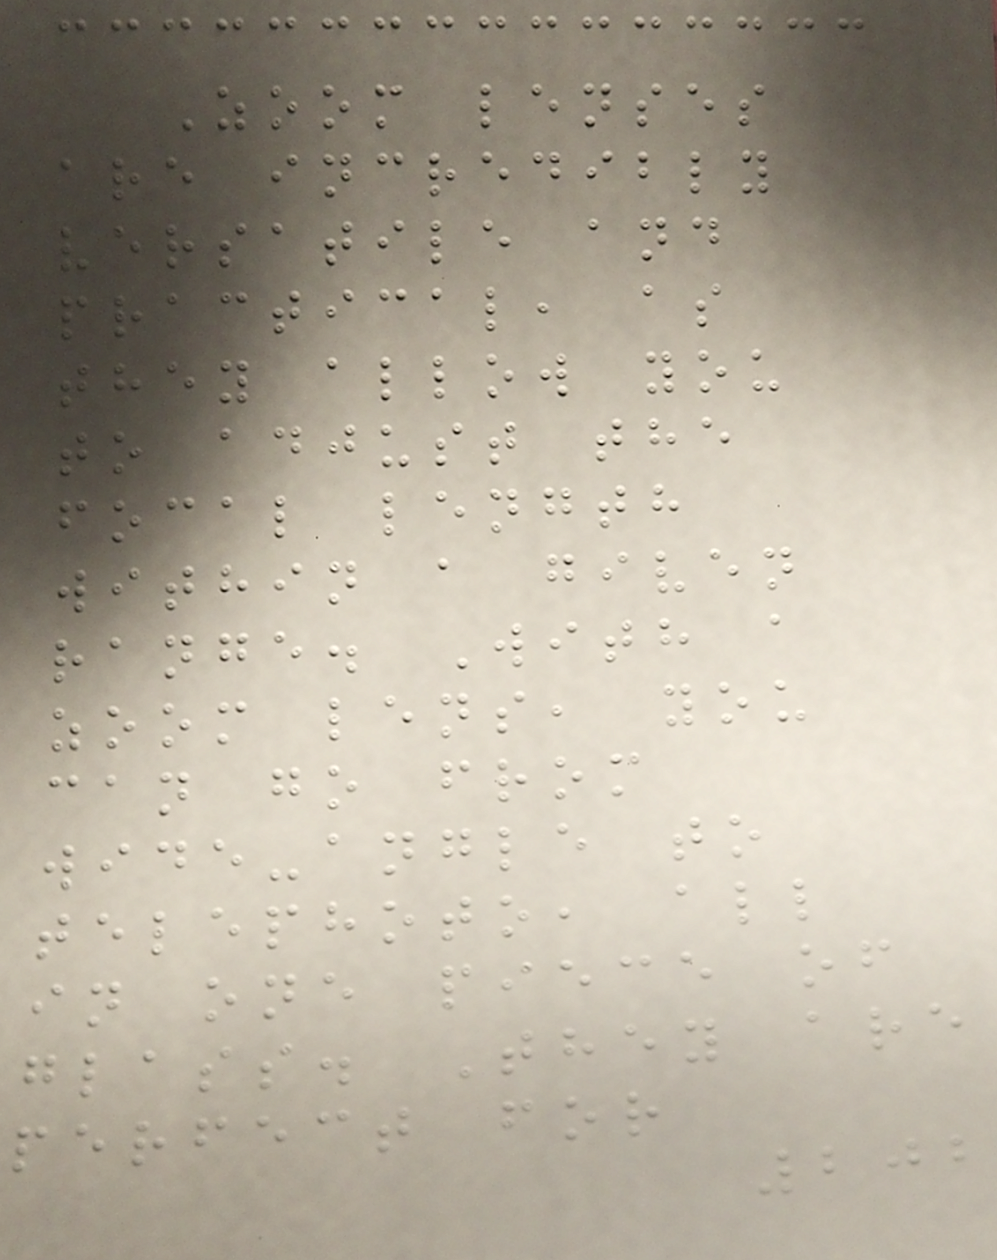Zoom lenses
are incredibly
versatile and
practical, as
they allow you
to adjust the
focal length
within a given
range. With a
zoom lens, you
can go from
wide-angle to
telephoto, all
in one piece of
glass. They are
perfect for
202
